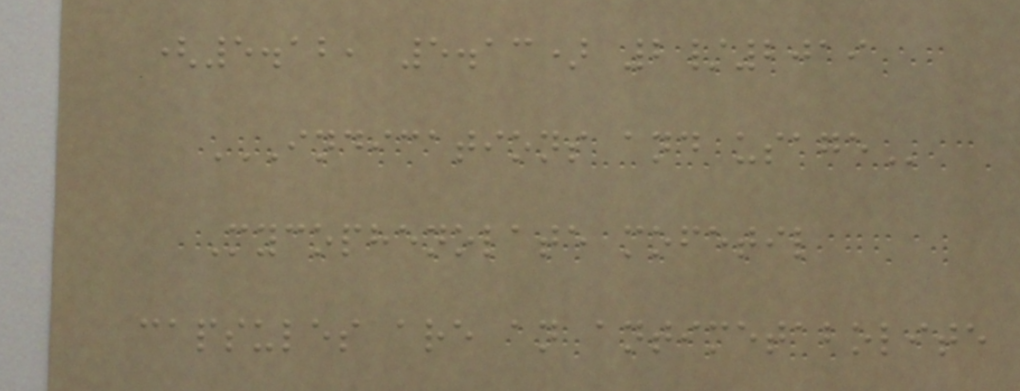(5.12, 5.13) 2/2019
INDICATIONS AND USAGE
Mycophenolate mofetil
capsules are an antimetabolite
